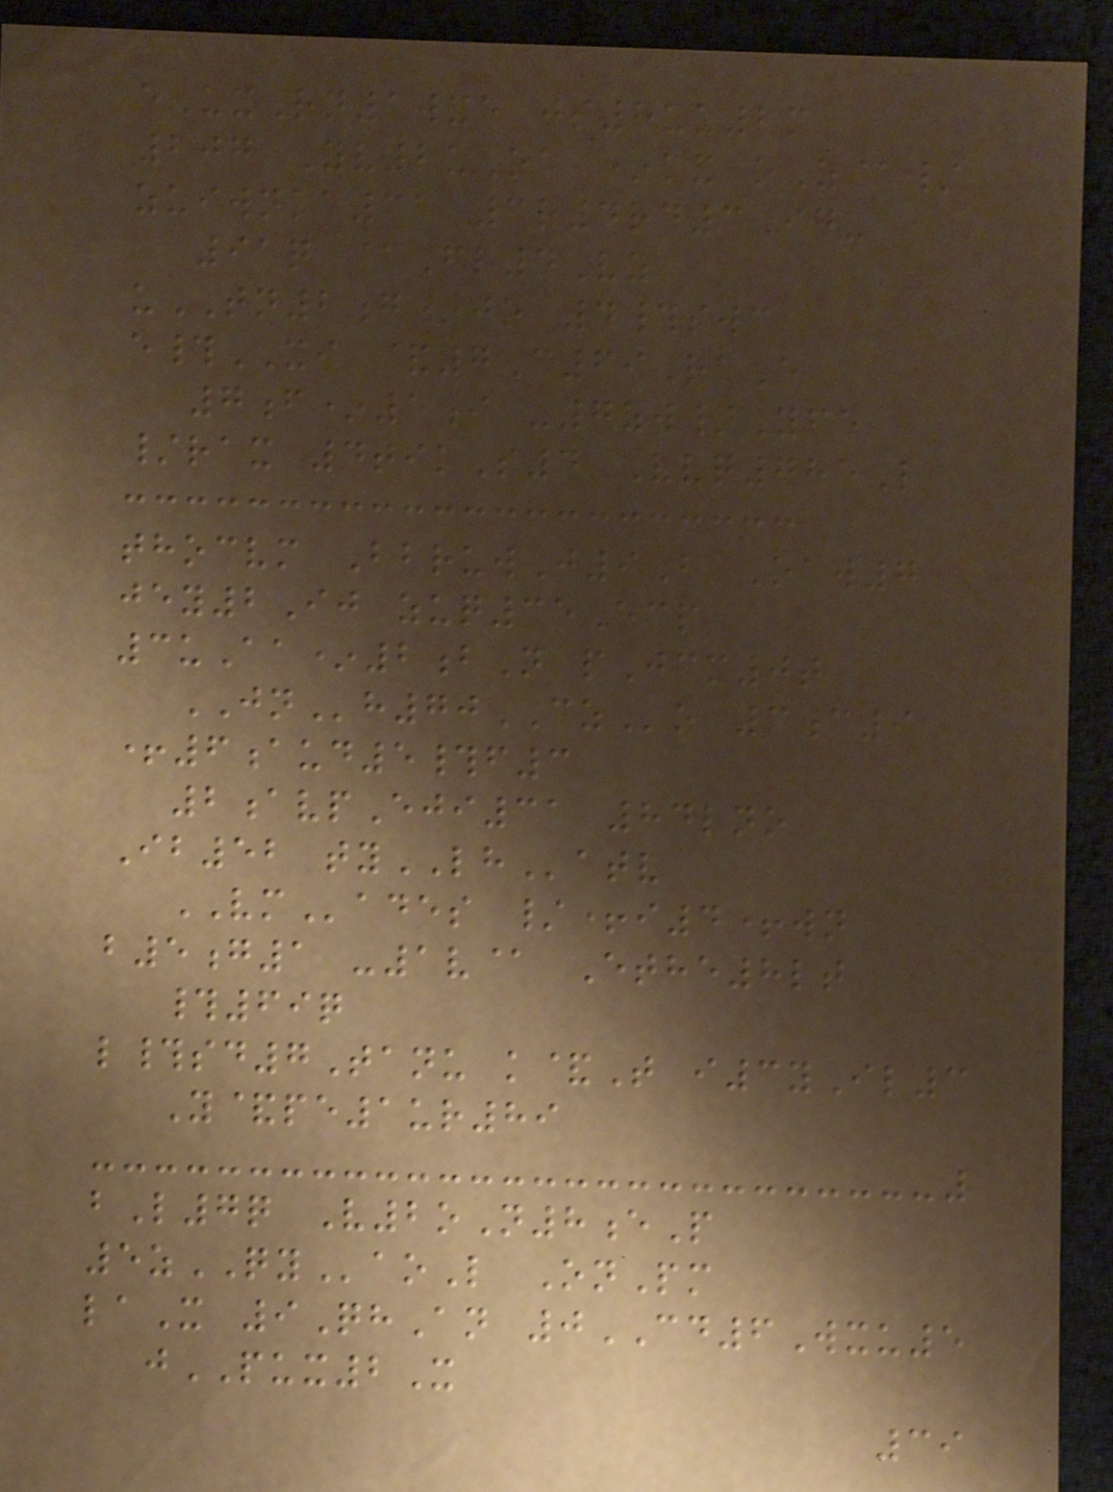eUxRn1wxe js8uu2m
207 Yv2uOa *kx oZ@/
zuiwnka31 3r4rd3Ig-
91q @Fl4Vz
uTN2g*jo 4#swc
e#XI &7C69RaE
7f*5i -7zw/Yfe
/rax 4tikS4 Vvq785L
thocvm BbruwJ9B Oaw7
jey2Ij zuq35Ecp
3uAa*2bN pJcm0t
JNh70CZo 3c9
+6aud5#f3
2avpEji31 84lno
Ib52 tyLHatv
VMades /+i4+wn
b5g1 -1v@ Ethe8lt
#69q
l#sd7Tanu k&T i3yIl3
Y&pe1ur89
bL7q V2oN8eP
5zQYaoL OnPm
laX 9QhAn 0CD6Wxu5
jPUX2X
39
